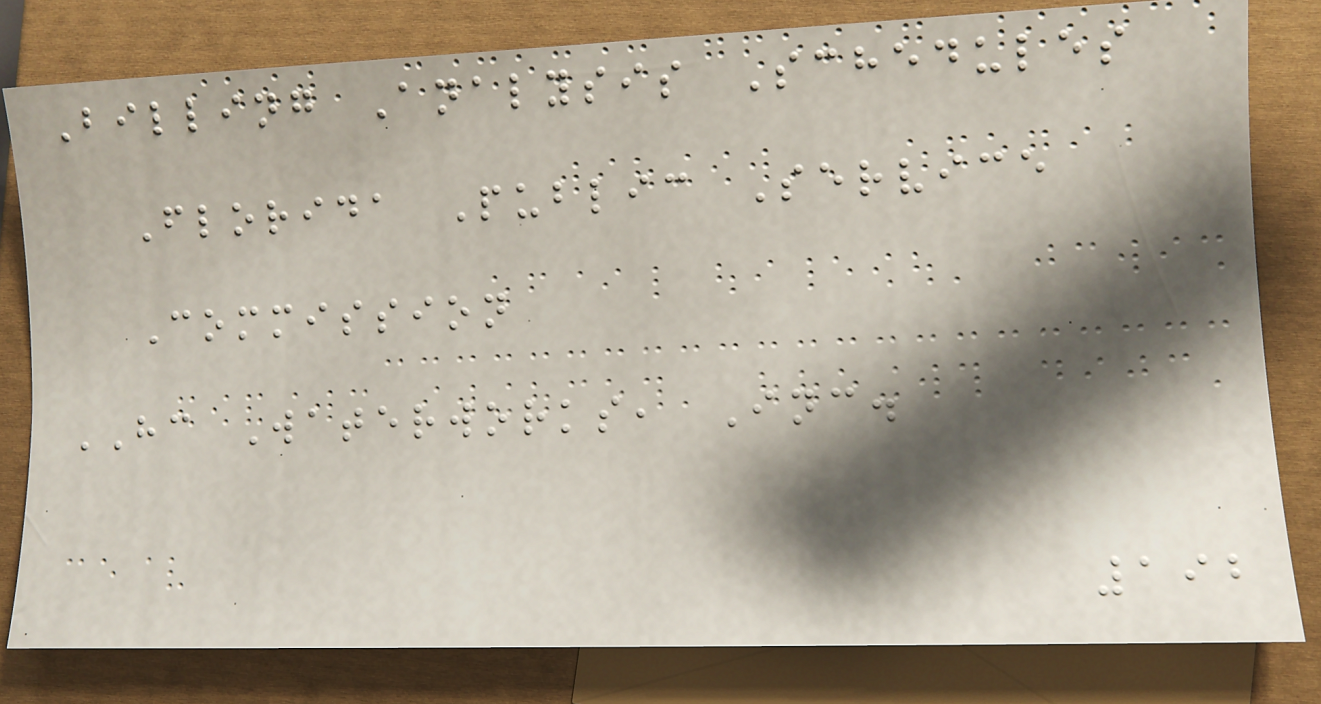Billing Analysis Schedules
Florida Public Service
Commission
HC Waterworks, Inc.
192
